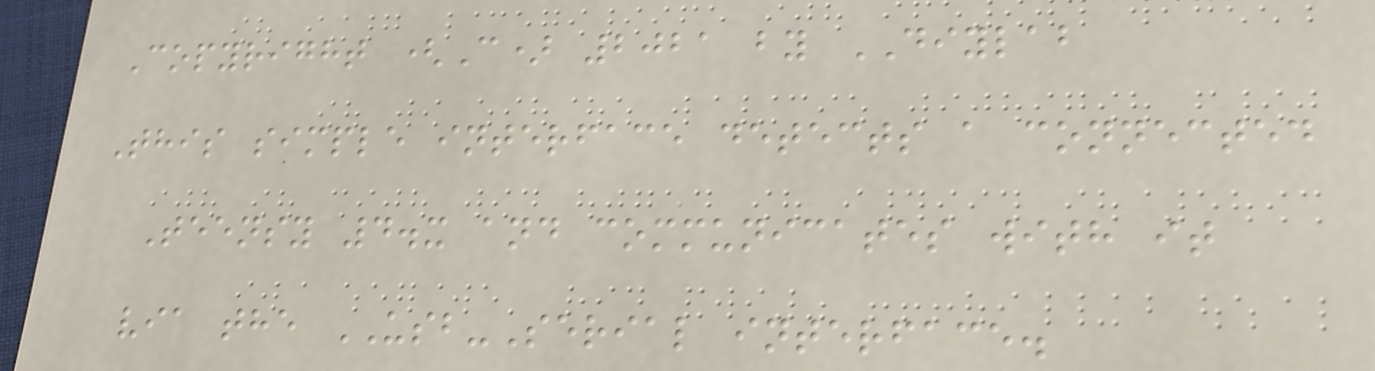Copyright (C) 2021 by DIYLAB
This simple interface detects a connected
Teensy 4.x and communicates with it
via the USB-Serial interface.
